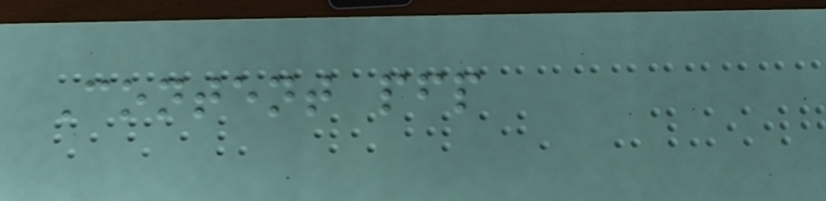Content pfp
